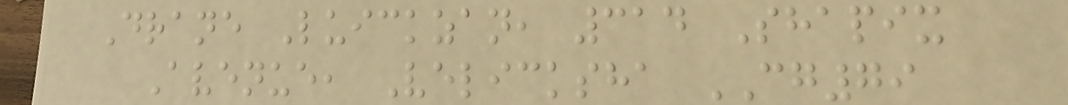Drane Luickzan, 314 Shapix
Avenue, Velicksha CG79
